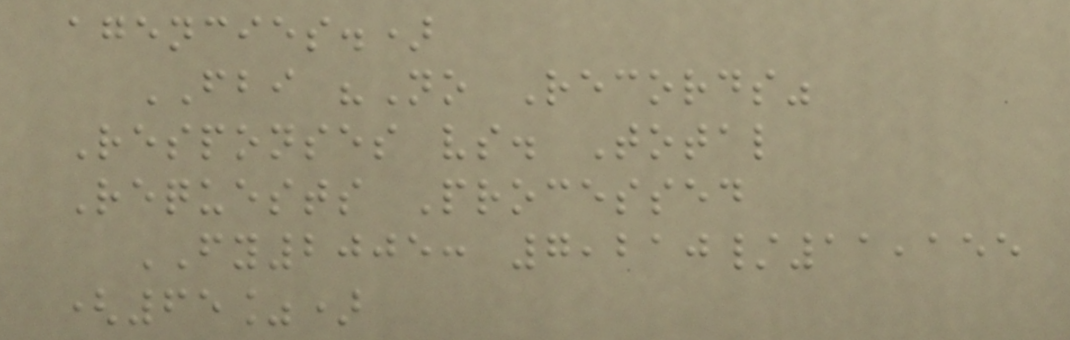agencies.)
FBI "No Records"
Responses vs. Total
Requests Processed
FY2005: 7,210/11,155
(65%)
